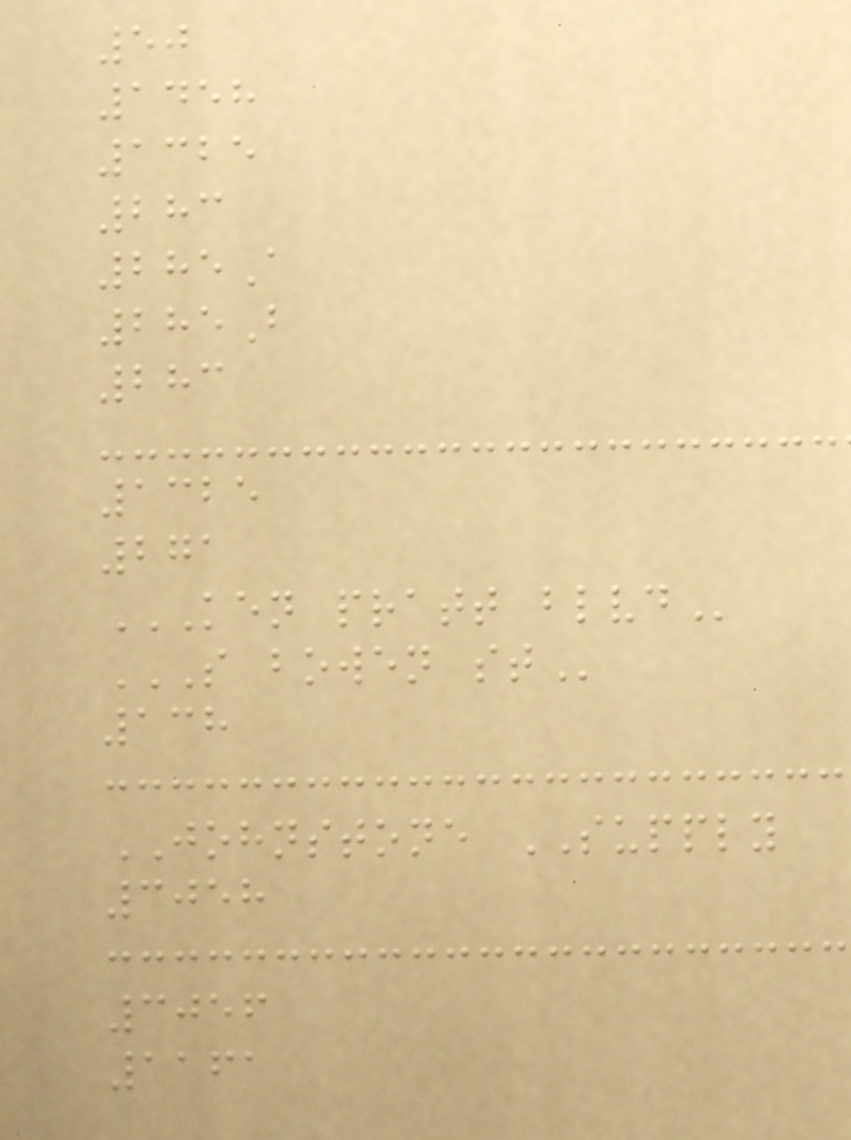50
1458
1325
283
285A
285B
283
1325
271
KEN PRATT BLVD
S BOWEN ST
138
JOHNSTONE SUPPLY
3058
3056
1161
